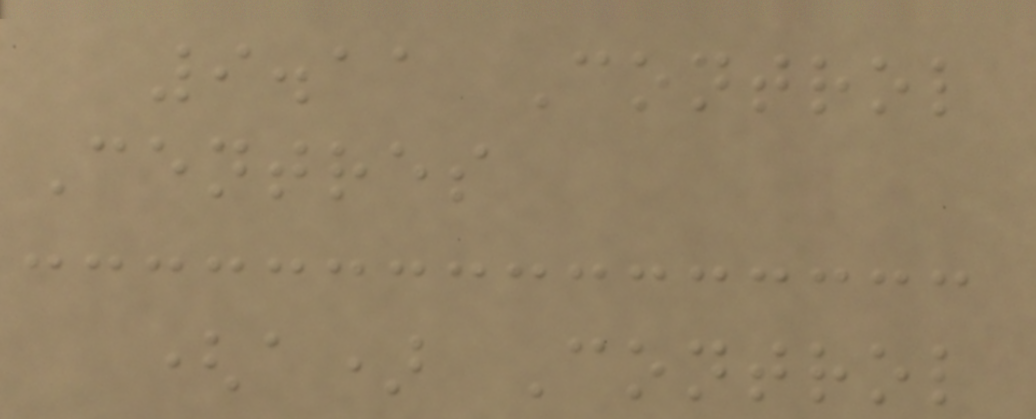9.11 Control
Centres
(a) Control
